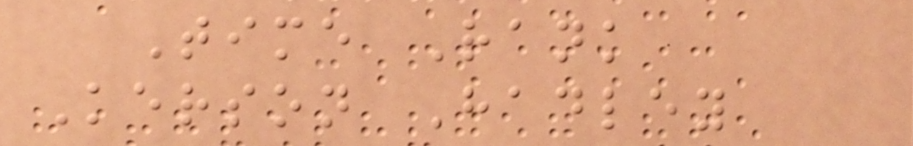Time Rank
Kerson Hadley
